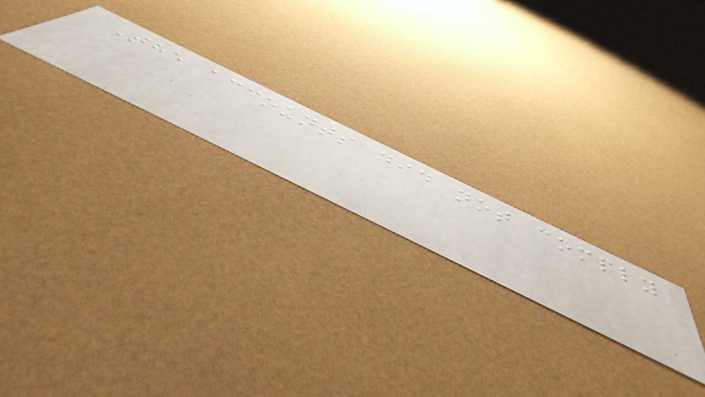The accounts did not comply
